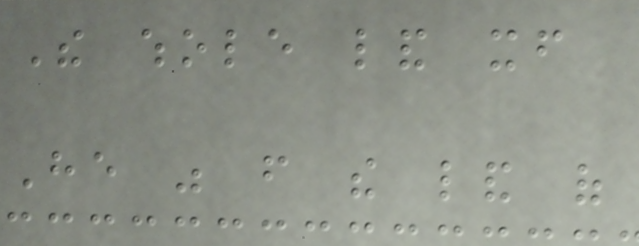The whole land itself
He was from the land of
